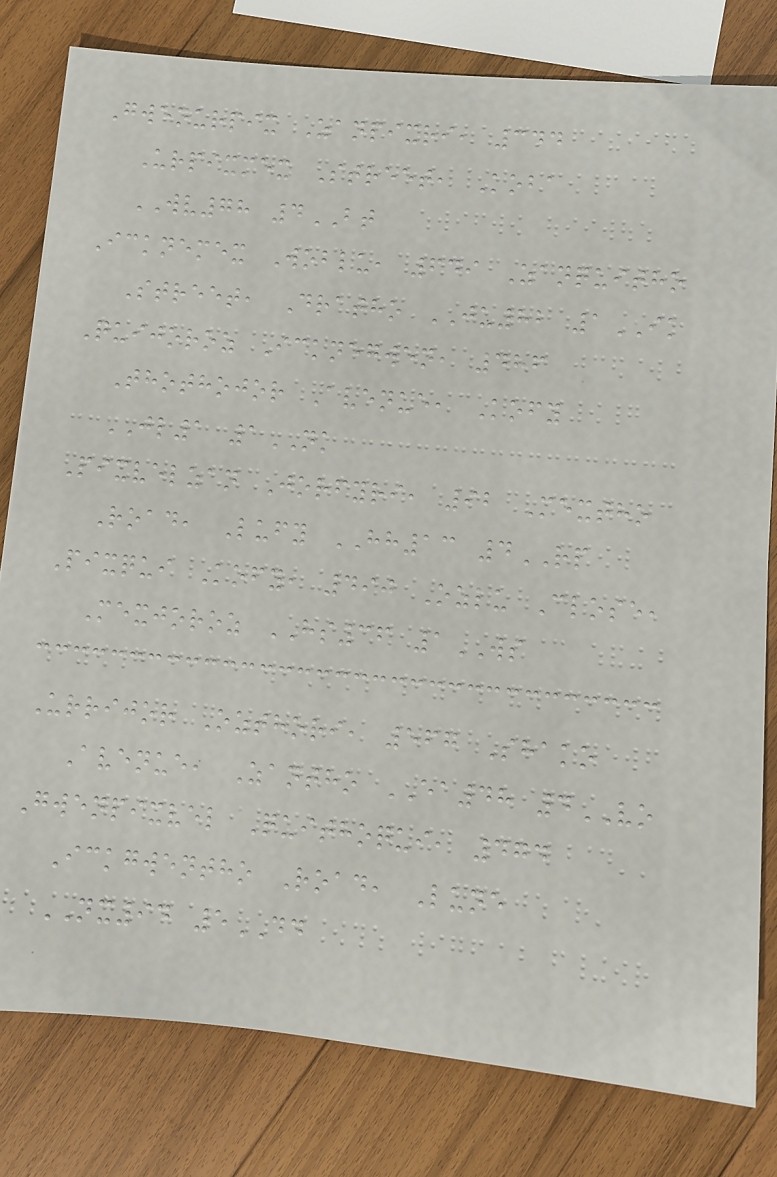Gwenurpix Zanpixri, 344
Urpixmex Street, Koba
WV78 4BT
Icknemex Woblu, 649 Zanquitho
Street, Dratho JU82 1IK
Quijoroz Icknegwen, 486
Thothojor Avenue, Kofy
JL1 1NK
Pixvelzan Jorfyri, 92 Mextho
Road, Lufy HH13 4RP
Pixqui Kofy, 490 Ozlu Close,
Mexjoroz HS36 1WS
Urrijor Ozthori, 567 Shako
Avenue, Zantho EA48 4VO
Gwenpixvel Quithoqui, 474
Ickgwentho Road, Lune
NX94 5DD
